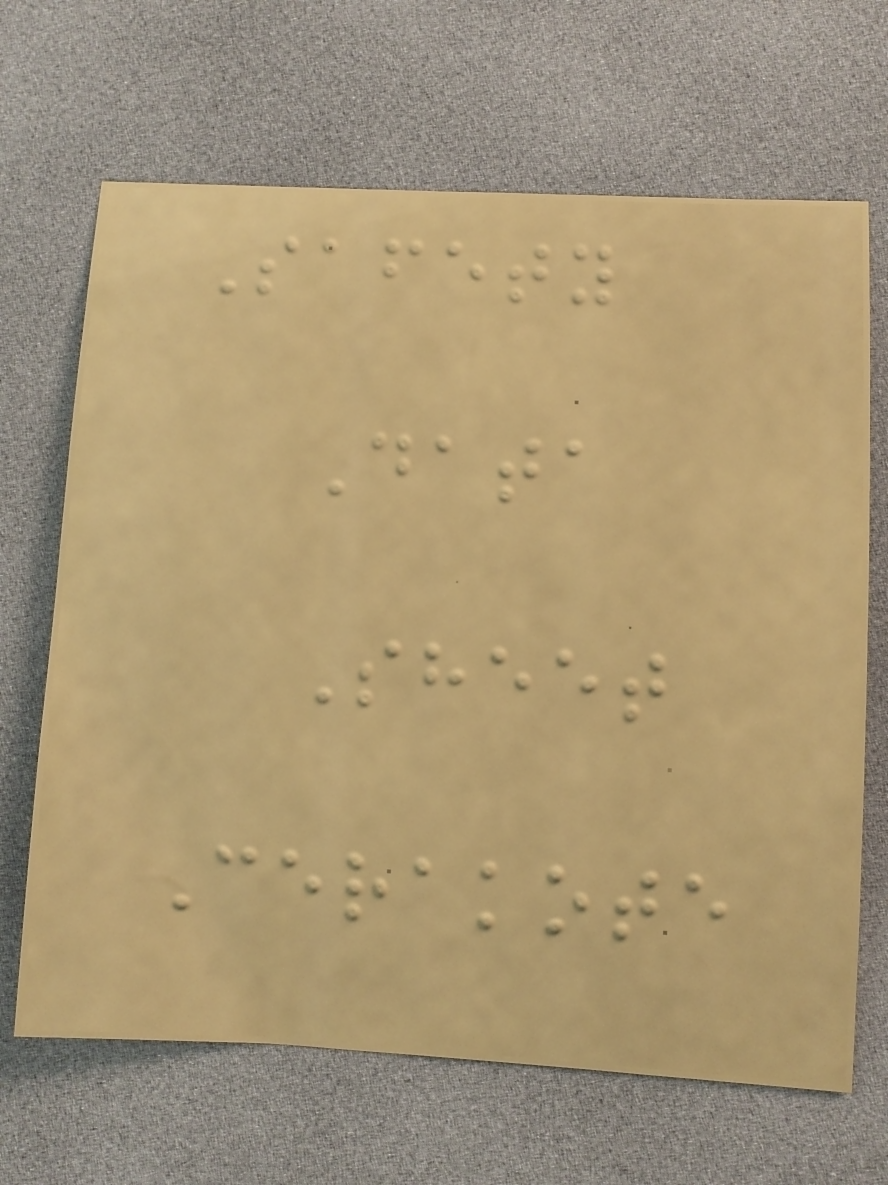Safety
Data
Sheet
Cerakote
